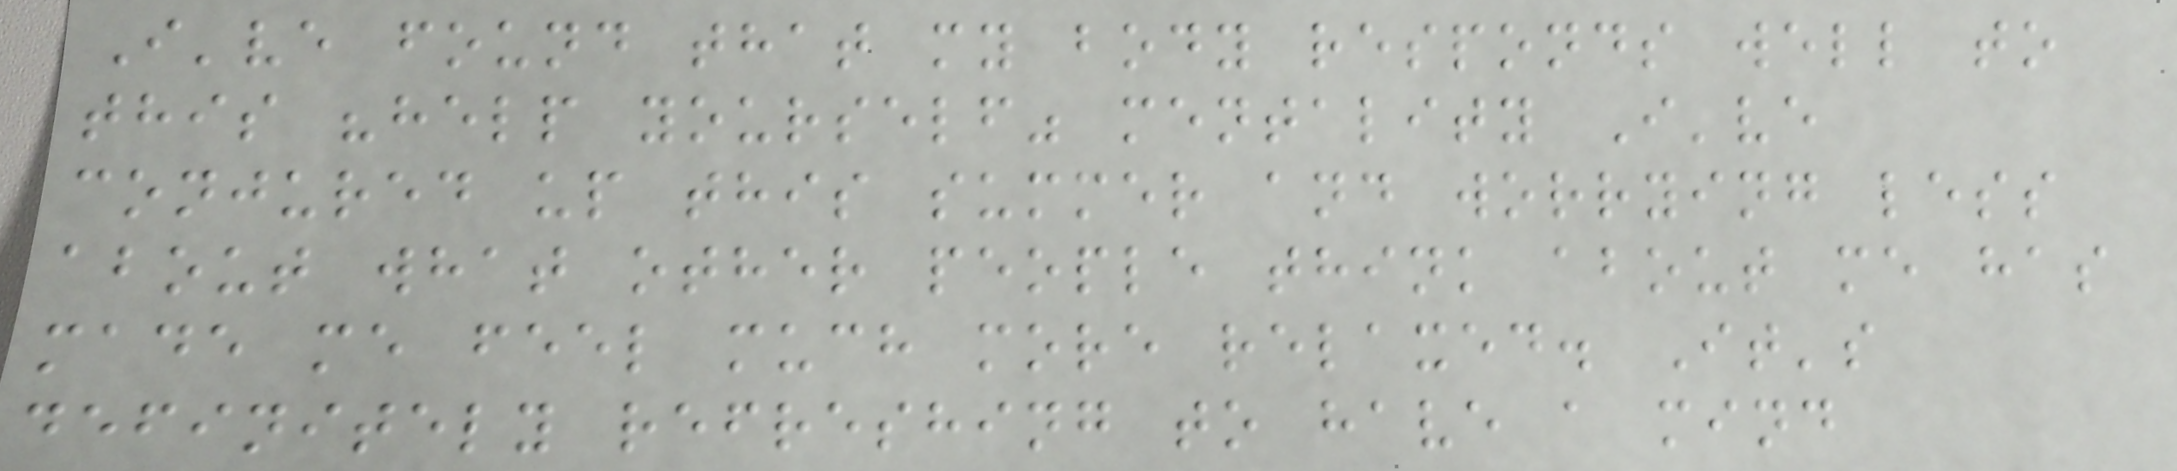I've found that my body responds well to
this "help yourself" mentality I've
conjured up this summer and worrying less
about what other people think about me has
made me feel much more relaxed. It's
definitely refreshing to have a mind
